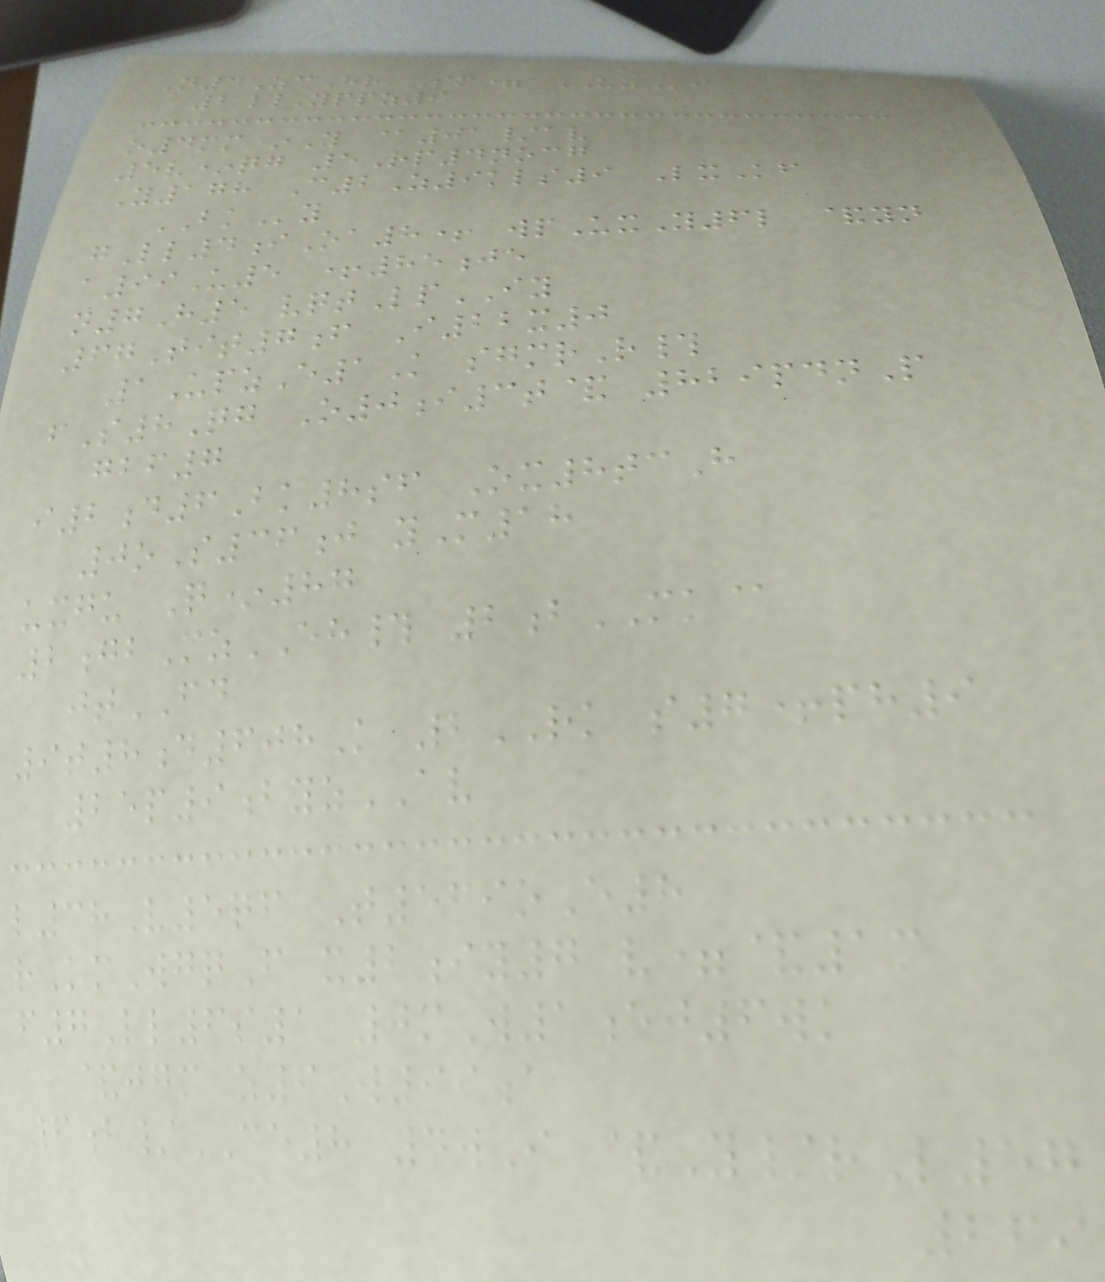N4ZcHr Sm= UZi
2#Yppz9
o4mm*Y @01/av
5v*qg 5Rp4nocg
Y178 C2Z9kls9 LxKf
BKy
gLl4iOa8+ wpUxY6l &yn
a99U5 +85je
n7H5 vqtLpIY
67Tit7f I22x0
1UpzE1K sgmrR#
fS8Qg O0i3t& 829pdnP
gbf7
i2d6Bk8sf Ox8tcH
0oS36j yM18
uxgu Q*87
2gbMzEH# 2bMK@
jtFD
9t8d608K 2RK s7+ph9
25p9byzAV
l38V5qf T569oE8
rKmWgqF x2iy7 v=&1m
f7Ll6s1 0mW1ej6wk
&jgm z6W99a
6b/CE8 4wI &Y/rL57
269
